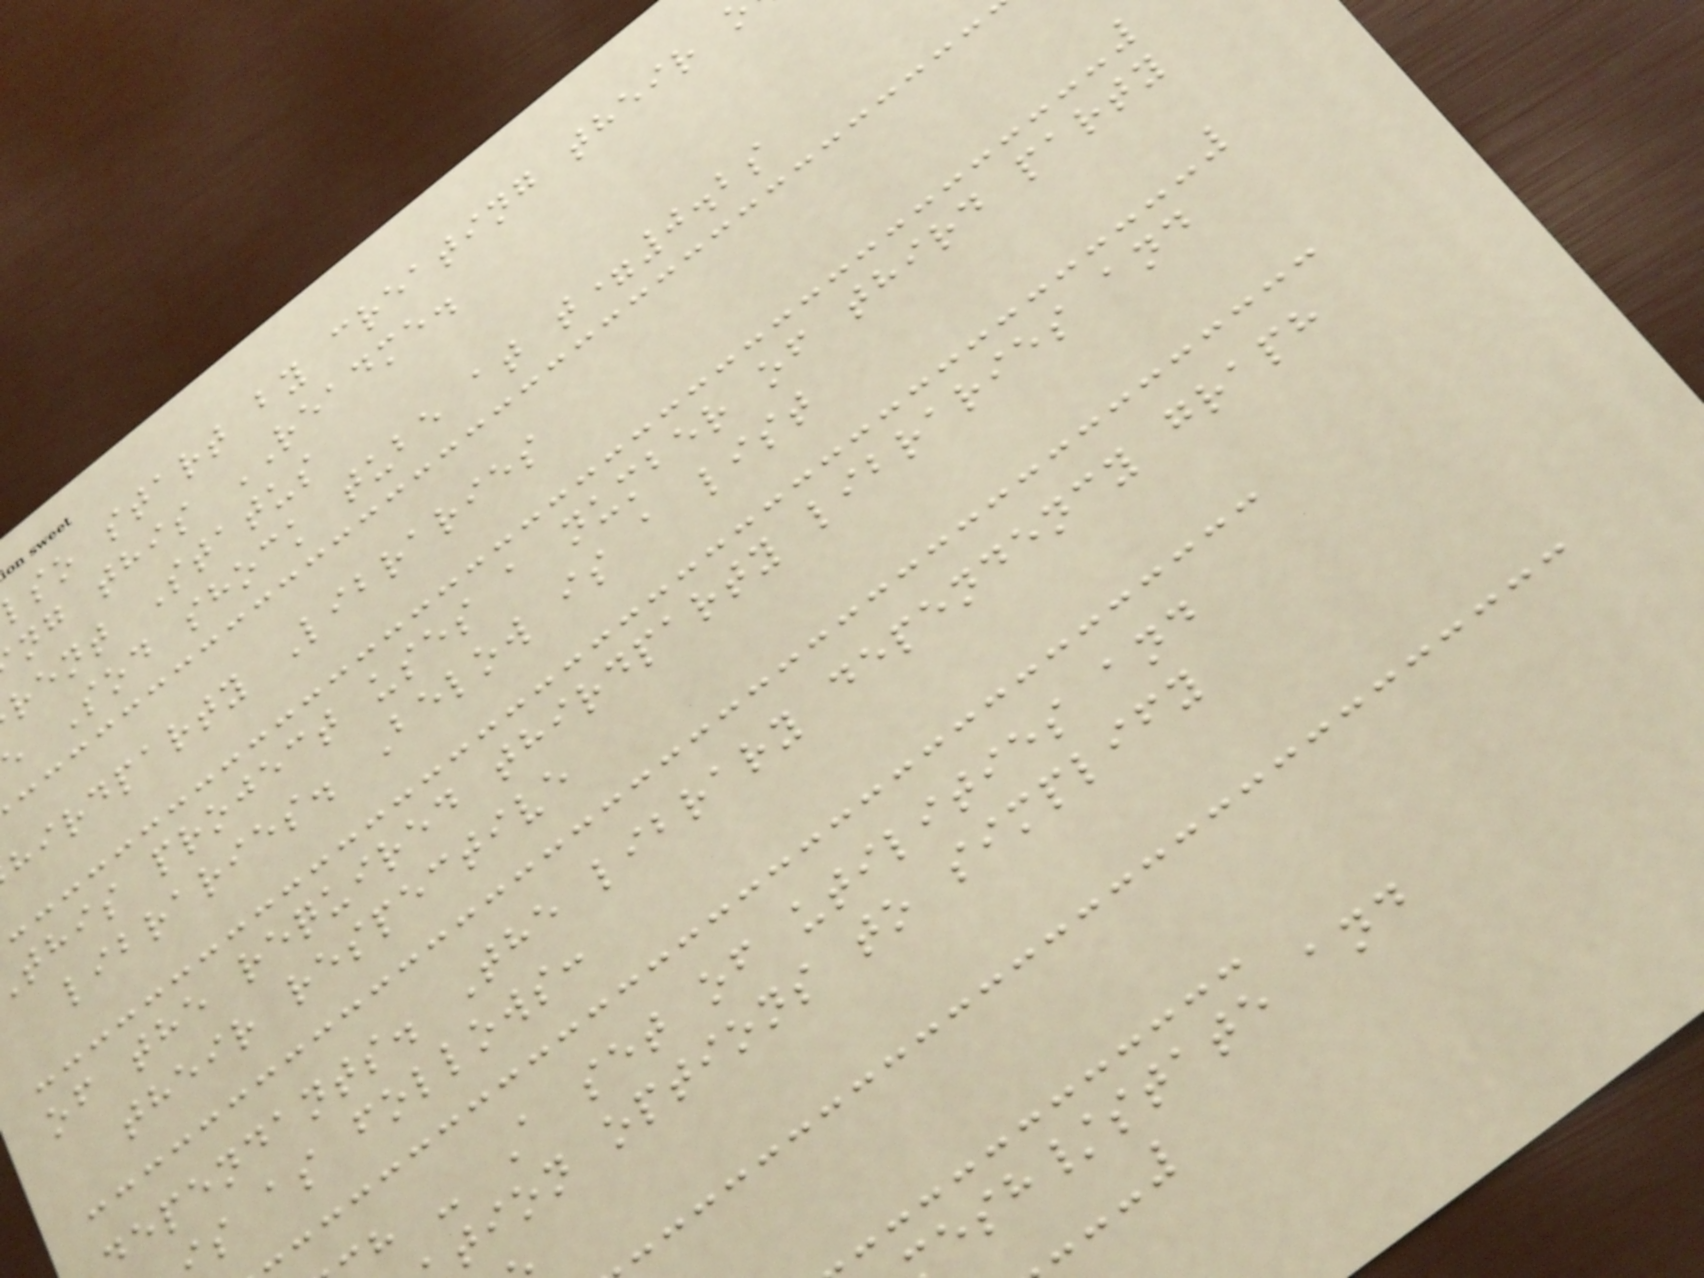lso start by creating their
ng this README.
rent Status
Sod shock tube at t=0.2s
hirdparty Libraries
this project uses a number of third party
libraries. Below is a list
of the required thirdparty libraries and
their respective
ependants. The library dependency graph
s as follows:
h - A set of utilities and
tion options to simplify
esh/state and
